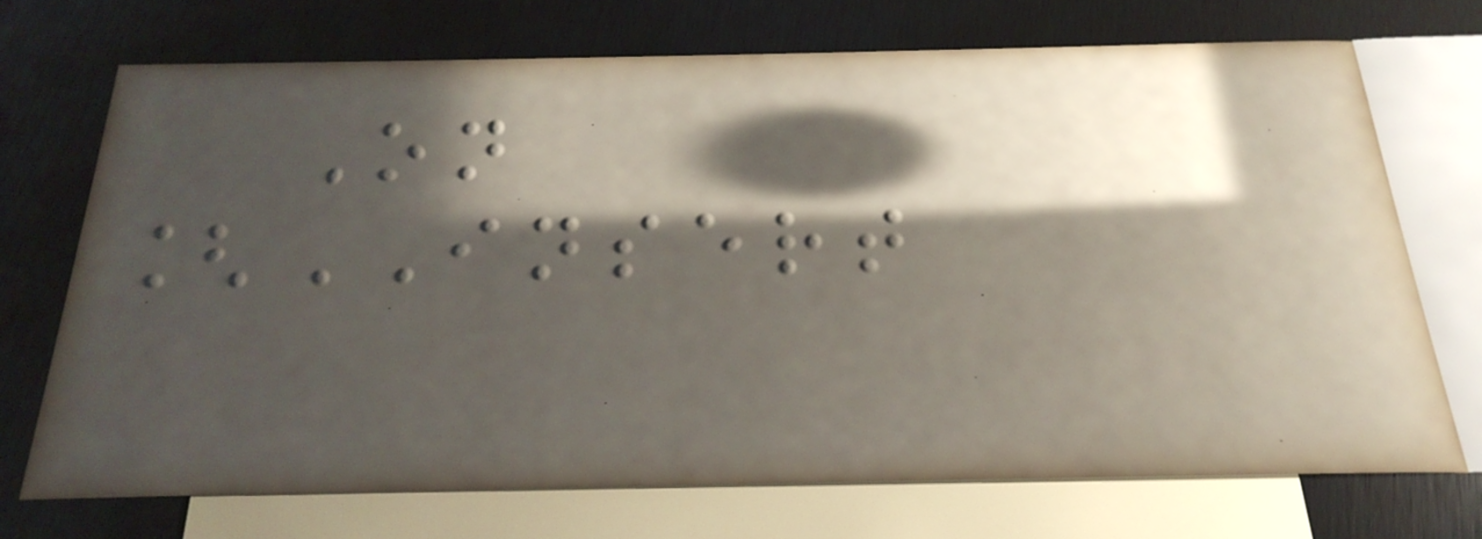On
[INSERT
